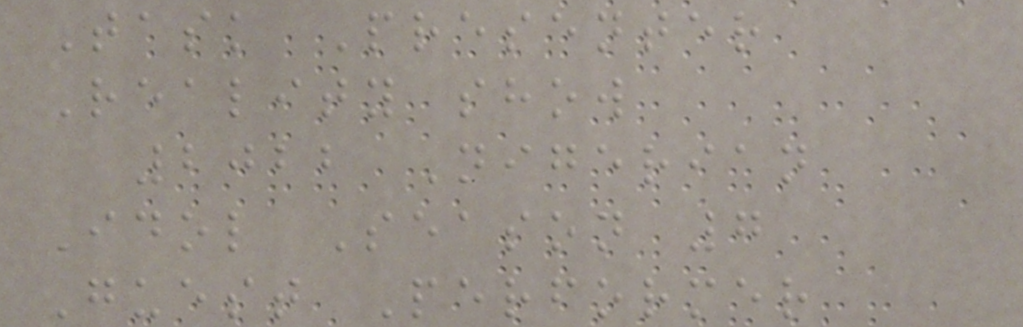Task Presenter
Reality show
2022 Nigerian
Idol Season 7
Guest Performer
